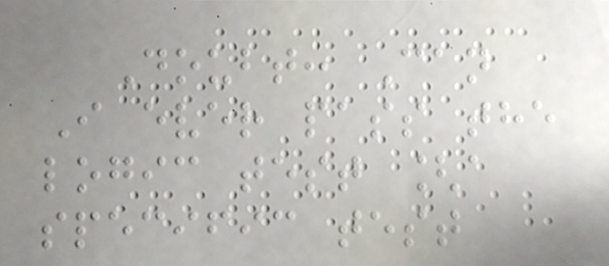Doubt: Can
I ever pass the
logic test [a
specific test
